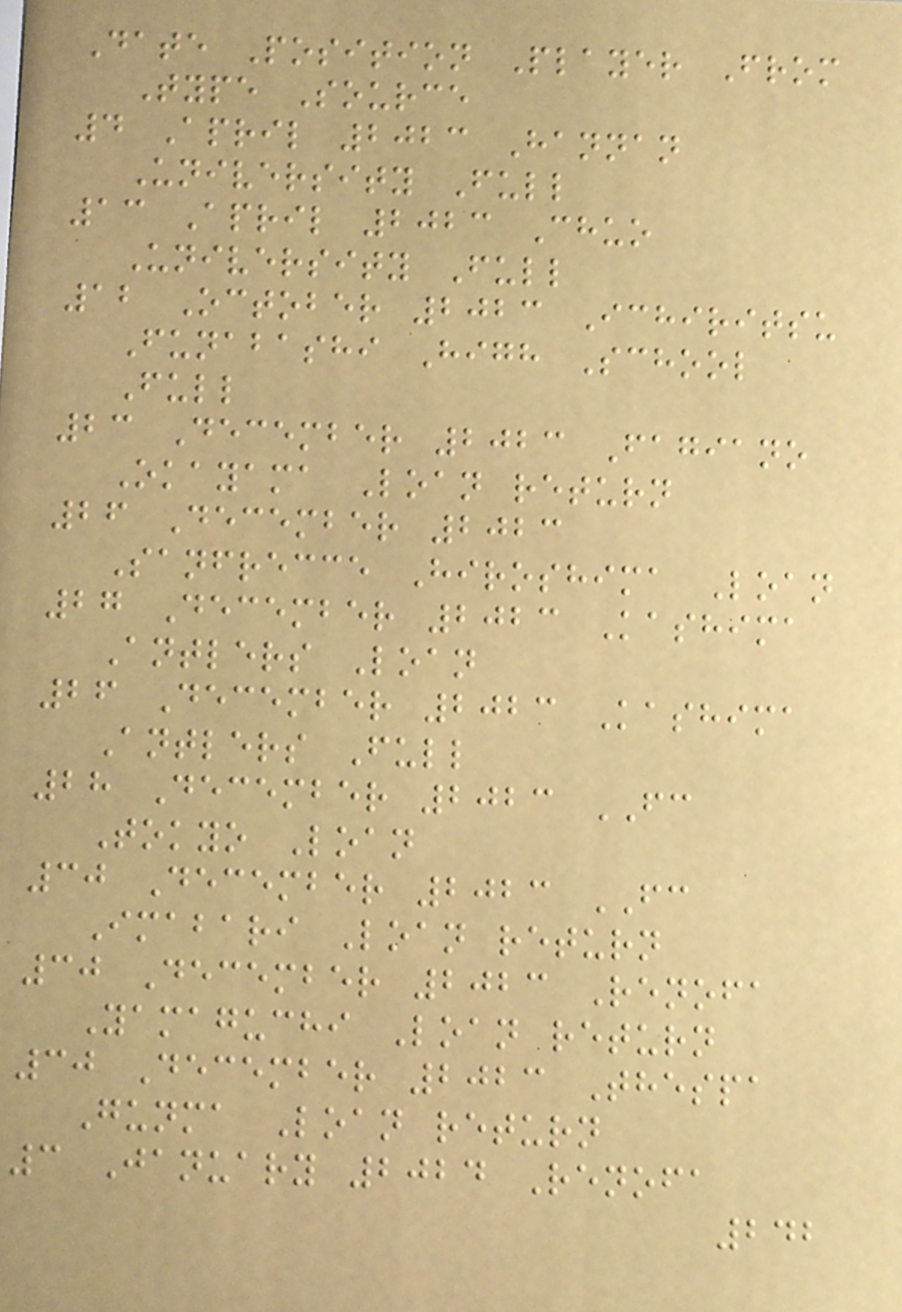Date Position Player From
Type Source
4 April 2023 Hannan
University Full
13 April 2023 Chuo
University Full
12 October 2023 Ichiritsu
Funabashi High School
Full
23 December 2023 Fagiano
Okayama Loan return
26 December 2023
Sanfrecce Hiroshima Loan
27 December 2023 Kashima
Antlers Loan
26 December 2023 Kashima
Antlers Full
28 December 2023 FC
Tokyo Loan
30 December 2023 FC
Imabari Loan return
30 December 2023 Renofa
Yamaguchi Loan return
30 December 2023 Thespa
Gunma Loan return
3 January 2024 Renofa
242
